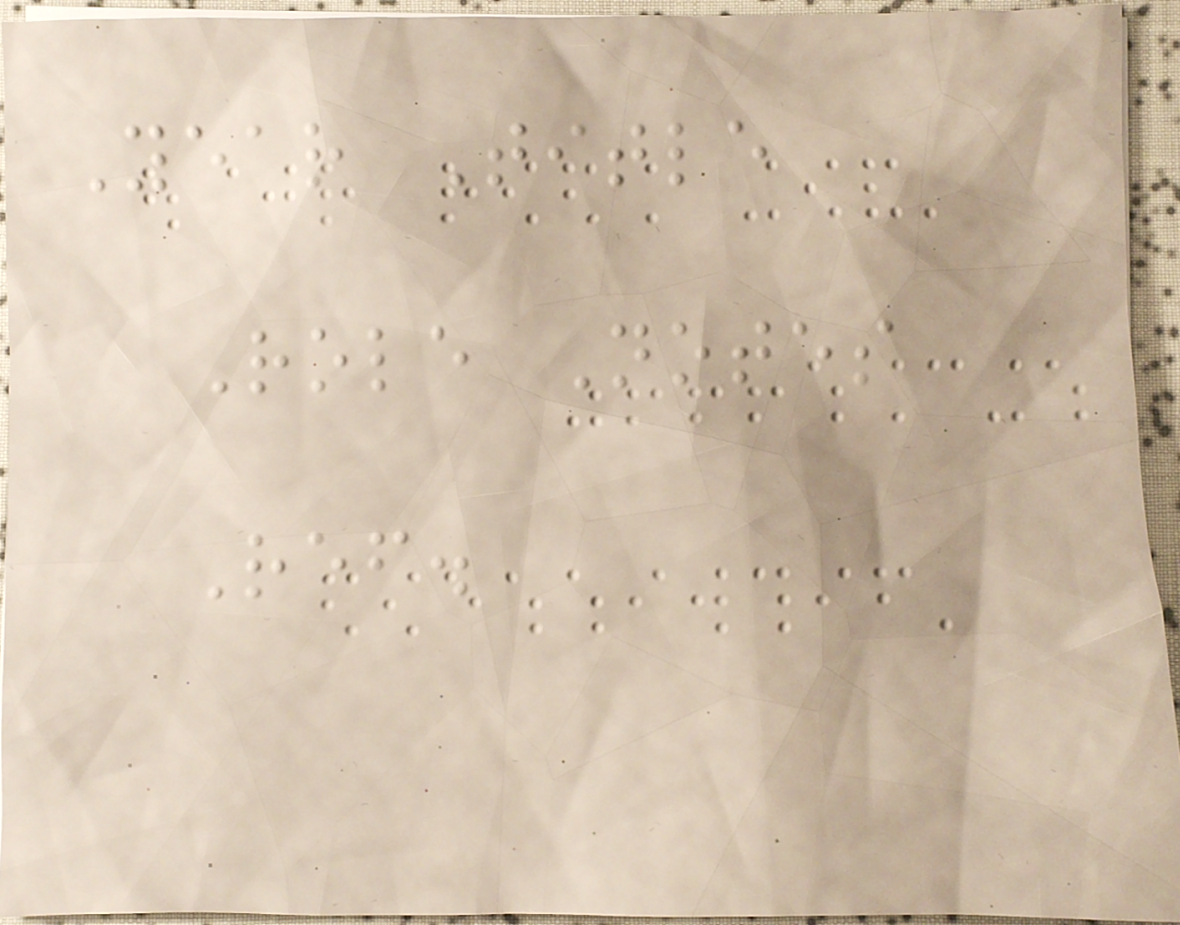Year Title
Role Notes
Ref.
